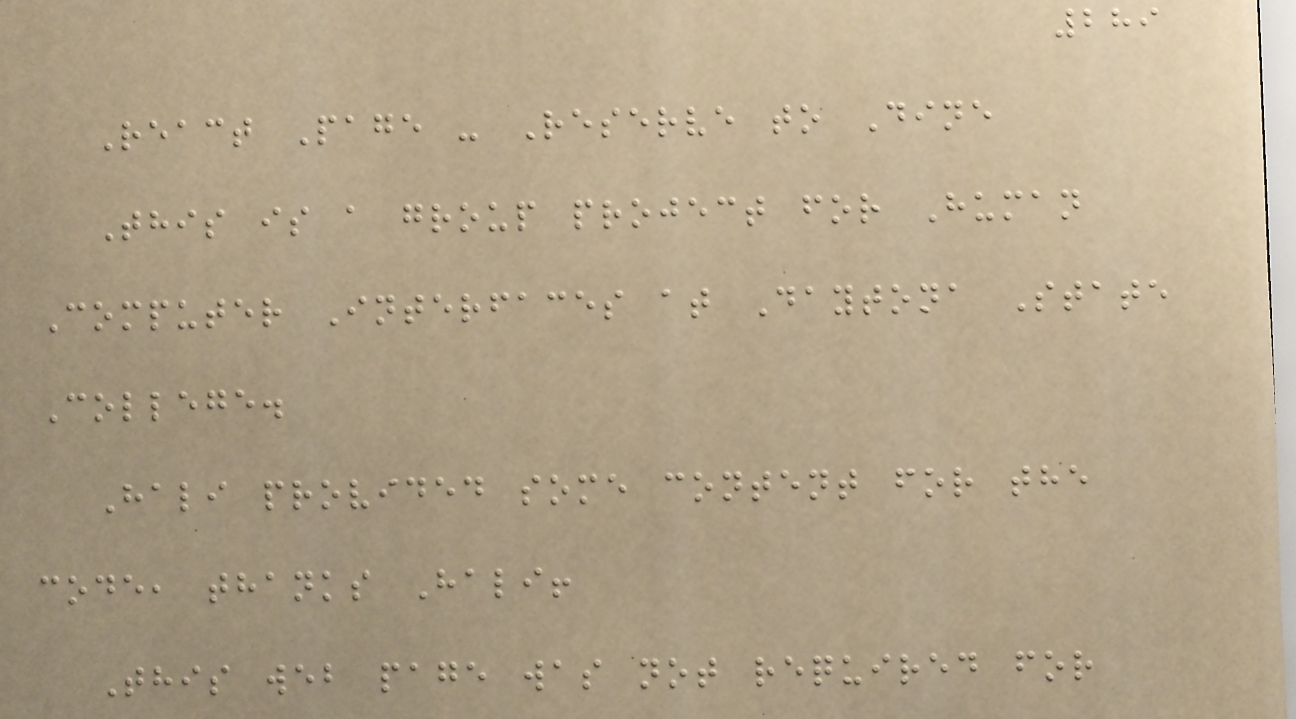289
React Page - Reserve to Dine
This is a group project for Human
Computer Interfaces at Daytona State
College.
Hali provided some content for the
code, thanks Hali!
This web page was not required for
